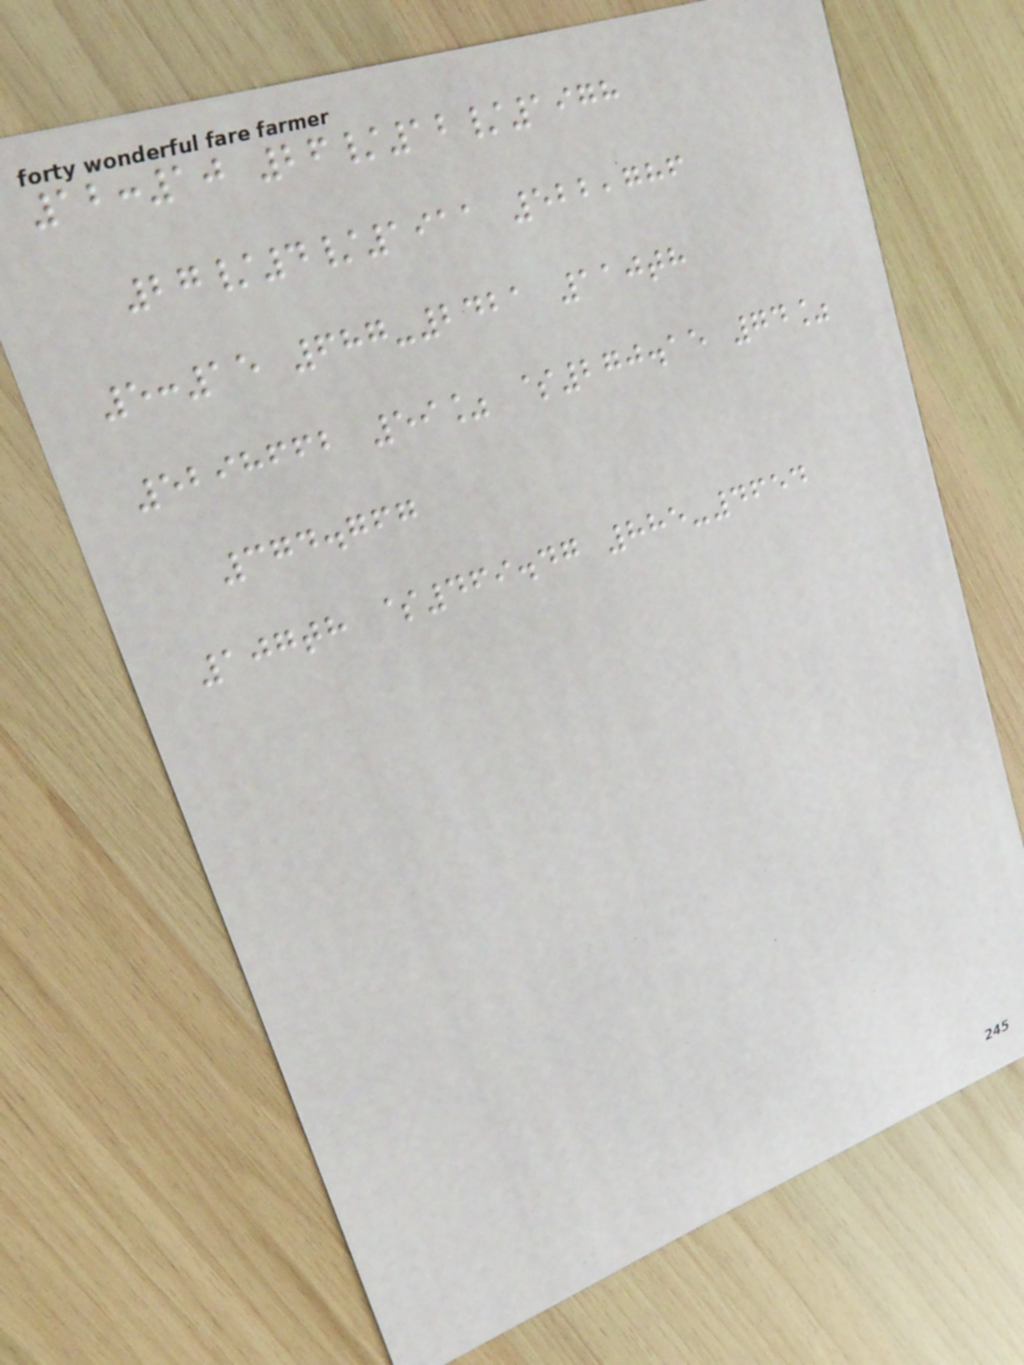12:10 26/12/1978
27/4/1911 522,786
5:15 687-2421 110th
5298662 59% $270.15 74%
374.767
107th $469.47 885-4654
